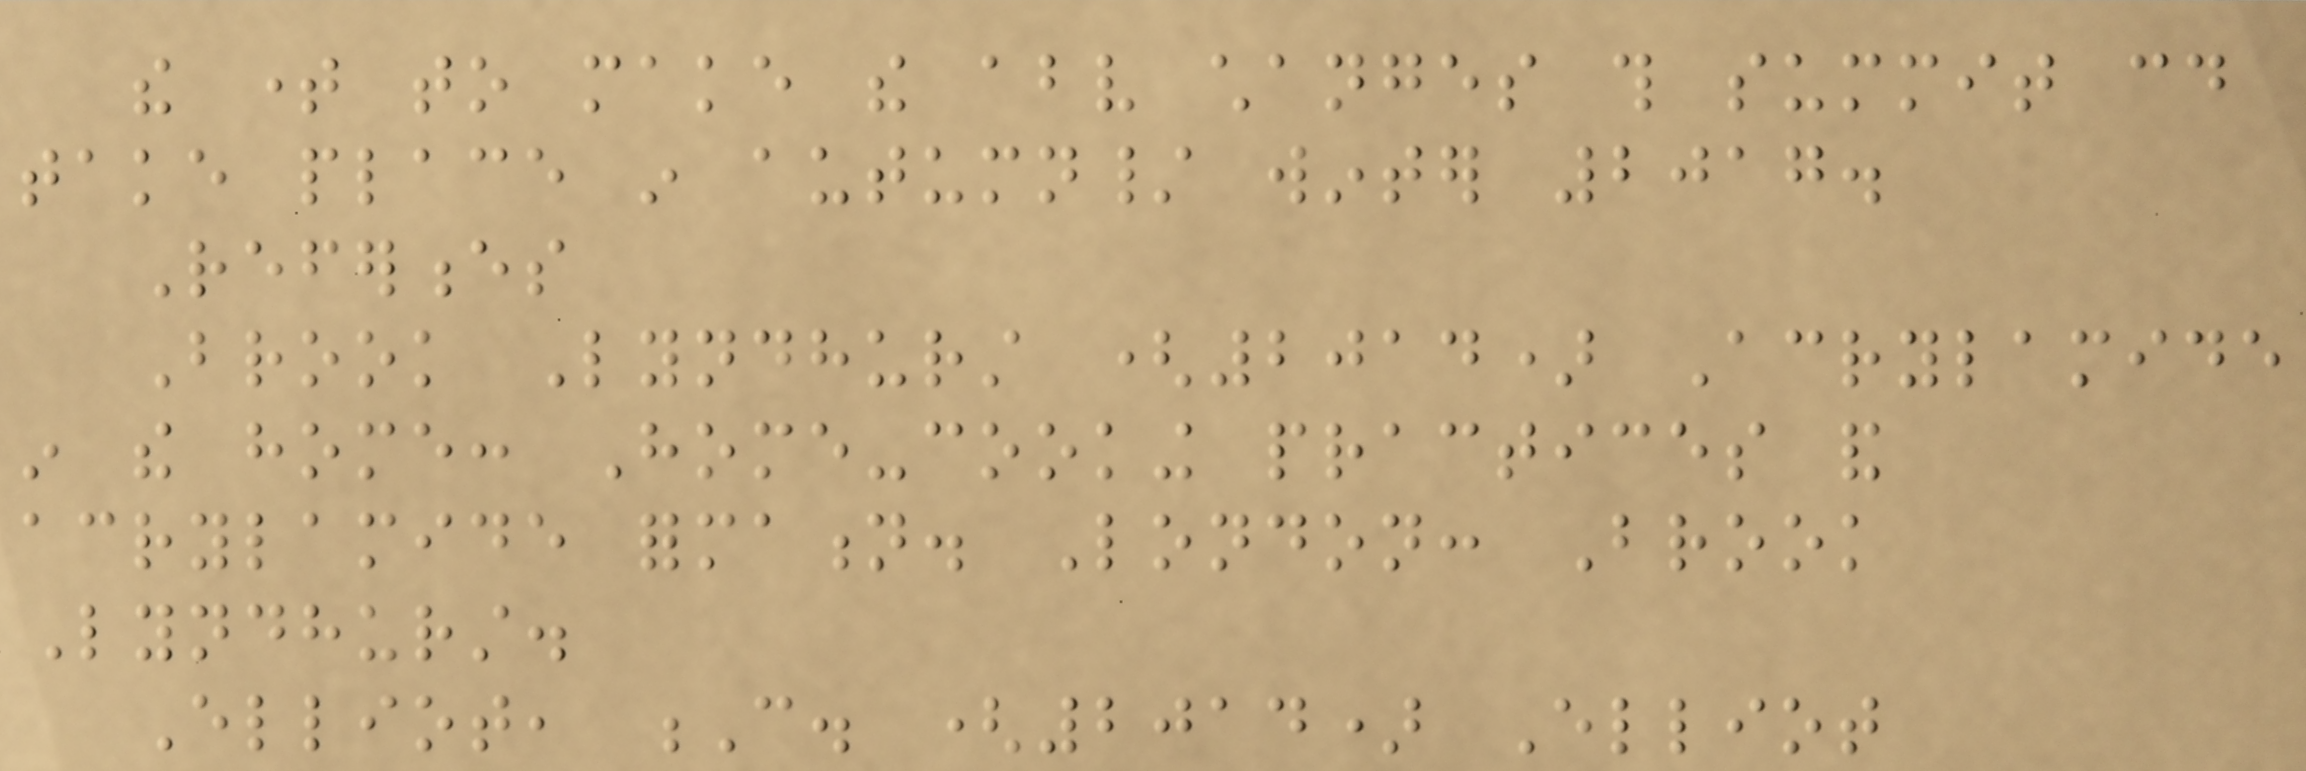the time to make the above changes this summit could
take place in autumn/ winter 2017.
References
Brook Lyndhurst (2014) Acrylamide
in the home: Home-cooking practices and
acrylamide formation. London: Brook
Lyndhurst.
Elliot, C. (2014) Elliot
